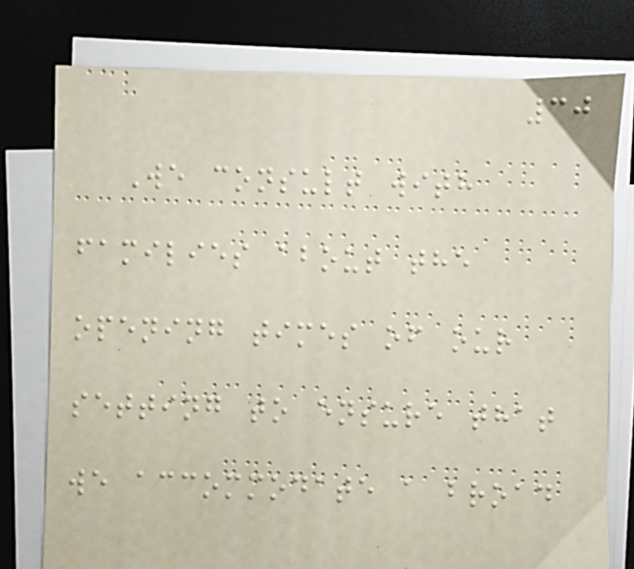30
We consult with
families about the
opening times of our
setting to ensure that
we accommodate a broad
